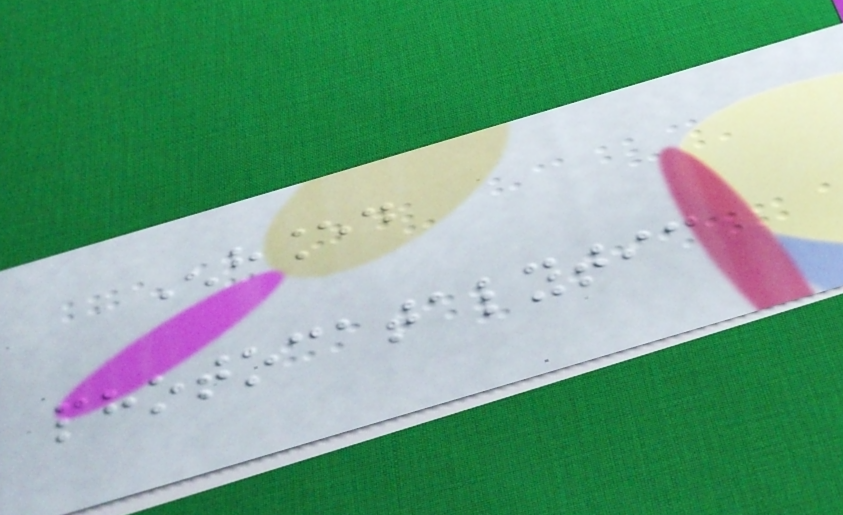Enhanced
photocatalytic
